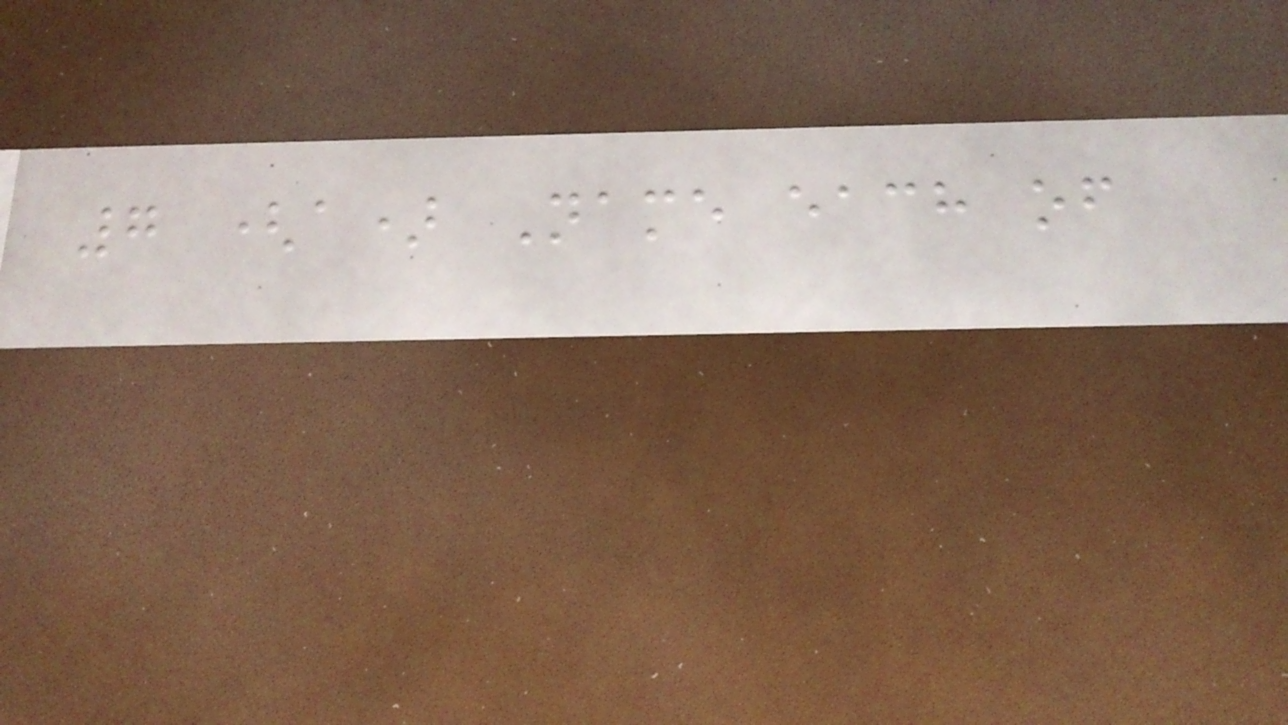7 (a) Name each of
